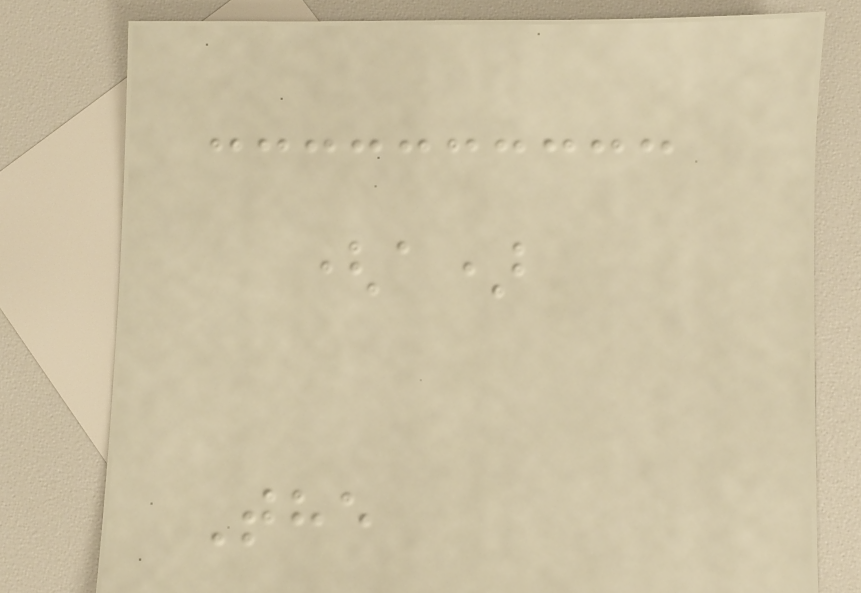(a)
The
